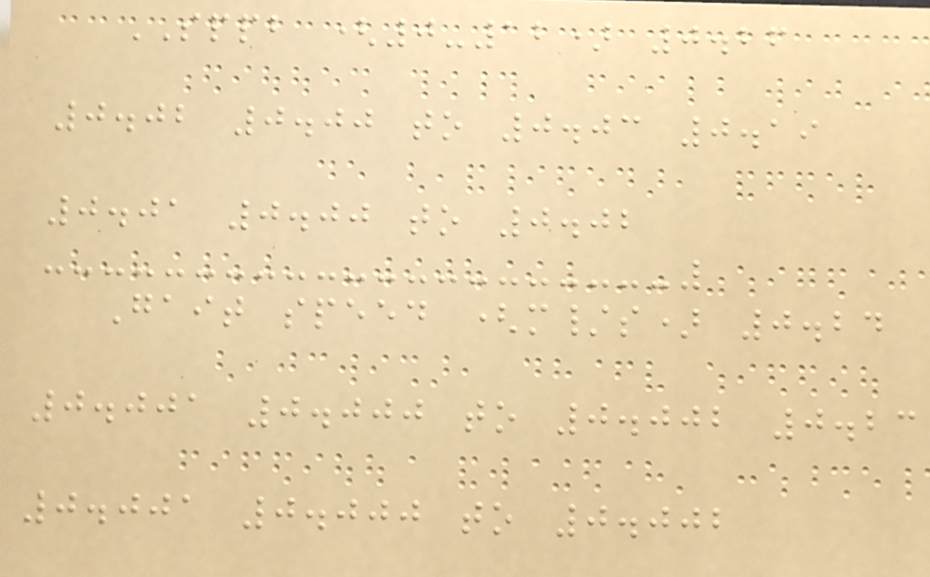SPPB (0-12) 0.26
0.02 0.00 to 0.03 0.19
0.01 0.00 to 0.02
Gait speed (m/s) 0.24
0.001 0.000 to 0.002 0.23
0.001 0.000 to 0.002
